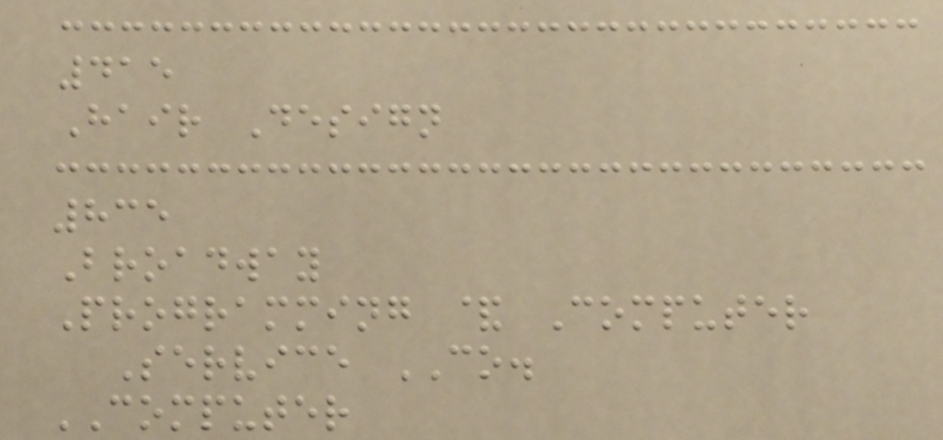415
Hair Design
835
Broadway
Programming & Computer
Service CO.
COMPUTER
